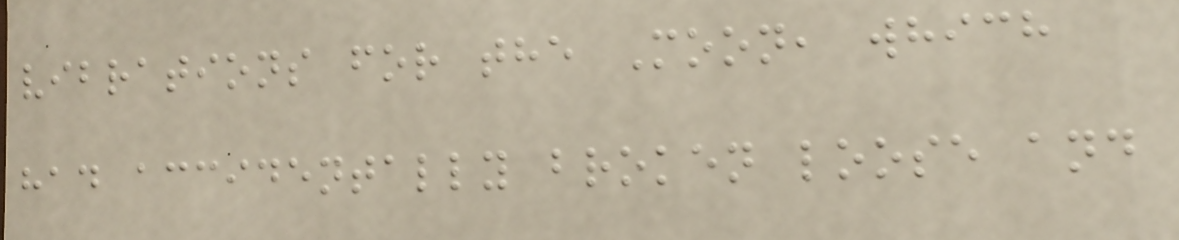vibrations for the Moon, which
had accidentally broken loose and
